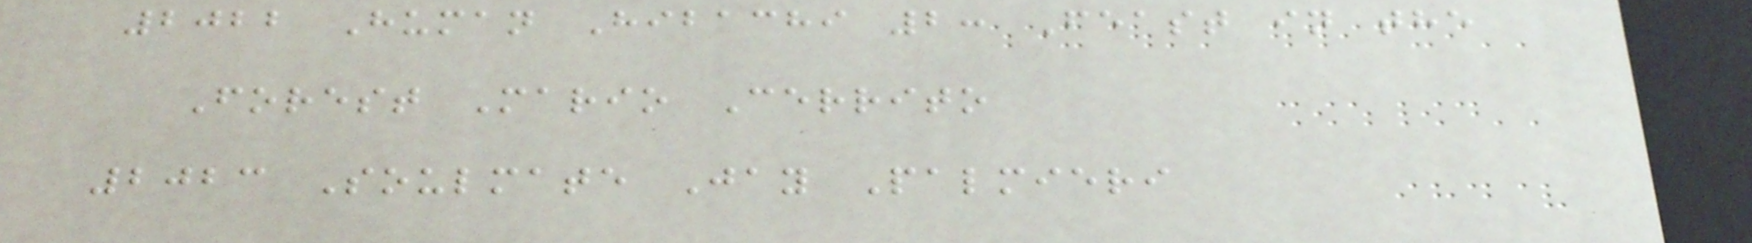2022 Human Hibachi 2: Feast in the
Forest Mario Cerrito
2023 Soulmate Jay Palmieri
